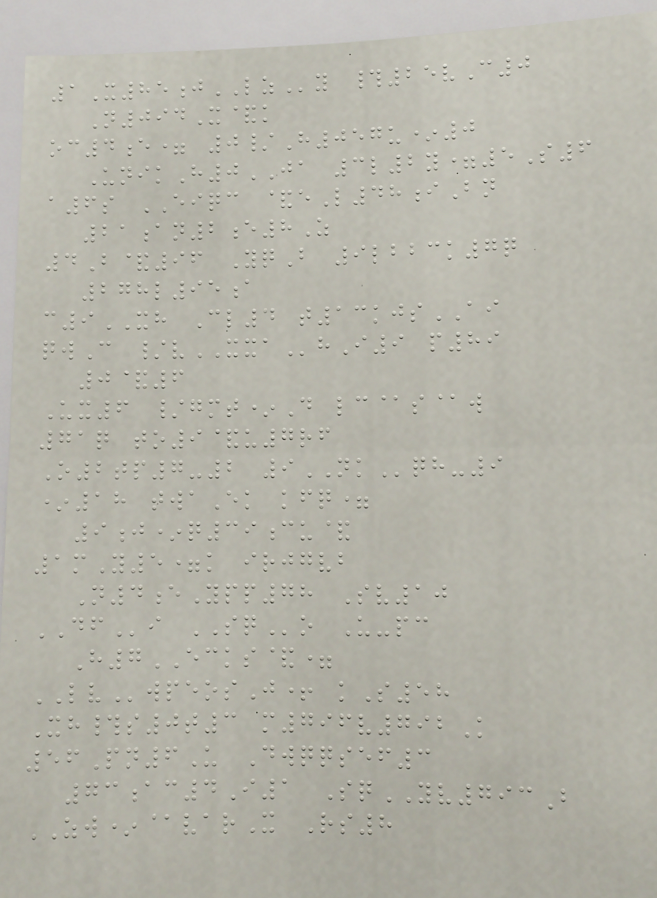1X85jLZy #25vC0
N094X&k
oc4e= 0/H057u*0
UnikH0JA 3l2y=5S6
a6s EIQC &eL48iBn
21an2e8Z
4B&96 YqB 9lbbck7q
278l95a
c9XH Cl4 t13kjsAI
qwC /vXXAhI9 p89
0&6
Ux6 /gmt*D lc@s@w
71q to9&u7rf
O2tp7-2 9NKqh-9
*18 twaEk kfq=
9j*q39cu&
1mY5=k irjgvb
N4eYpp78 Sv10
DFi SQo U-pc
H7ECKS&=
LVwpeosJ+ kS58
Xh#s0t3 m796v792K
56Pn6U Dwqqsef3
73ac4I1 SqYV793B
ZW*@varX Rs8
